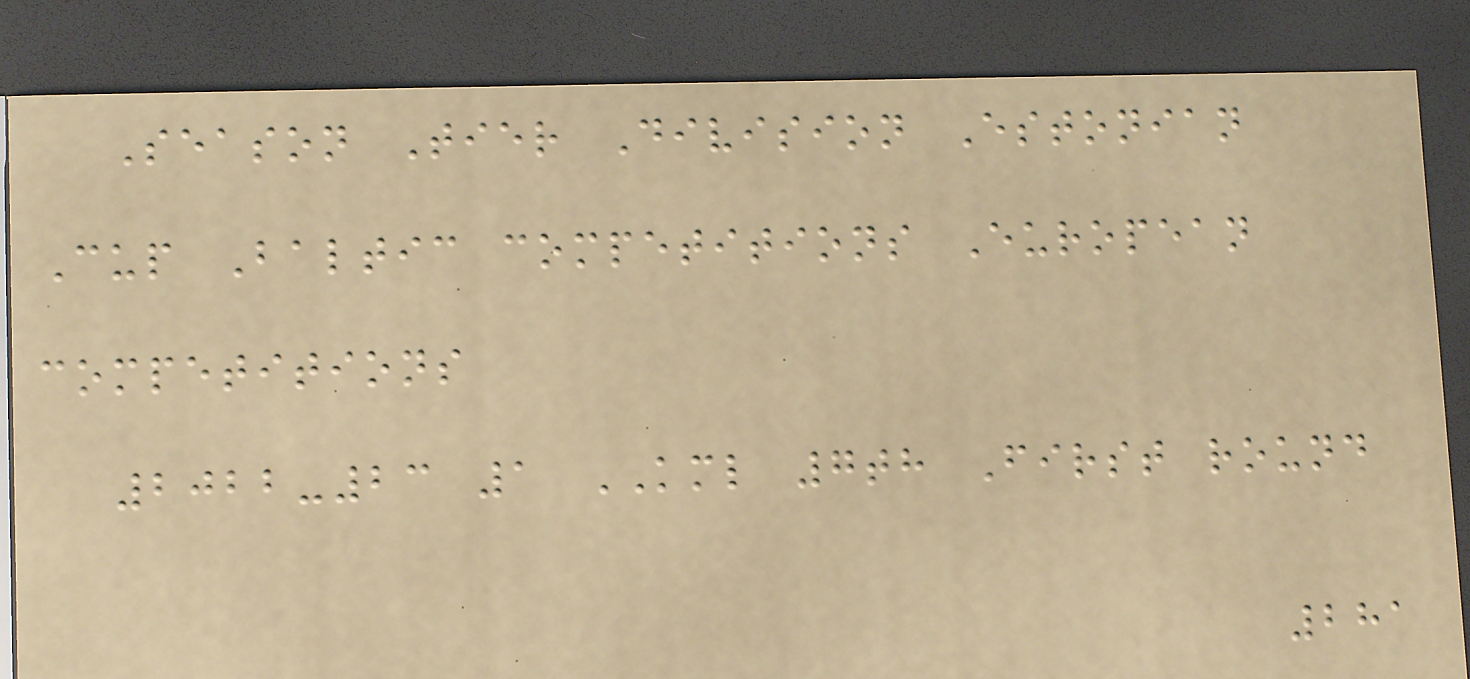Season Tier Division Estonian
Cup Baltic competitions European
competitions
2022-23 1 KML 7th First round
281
